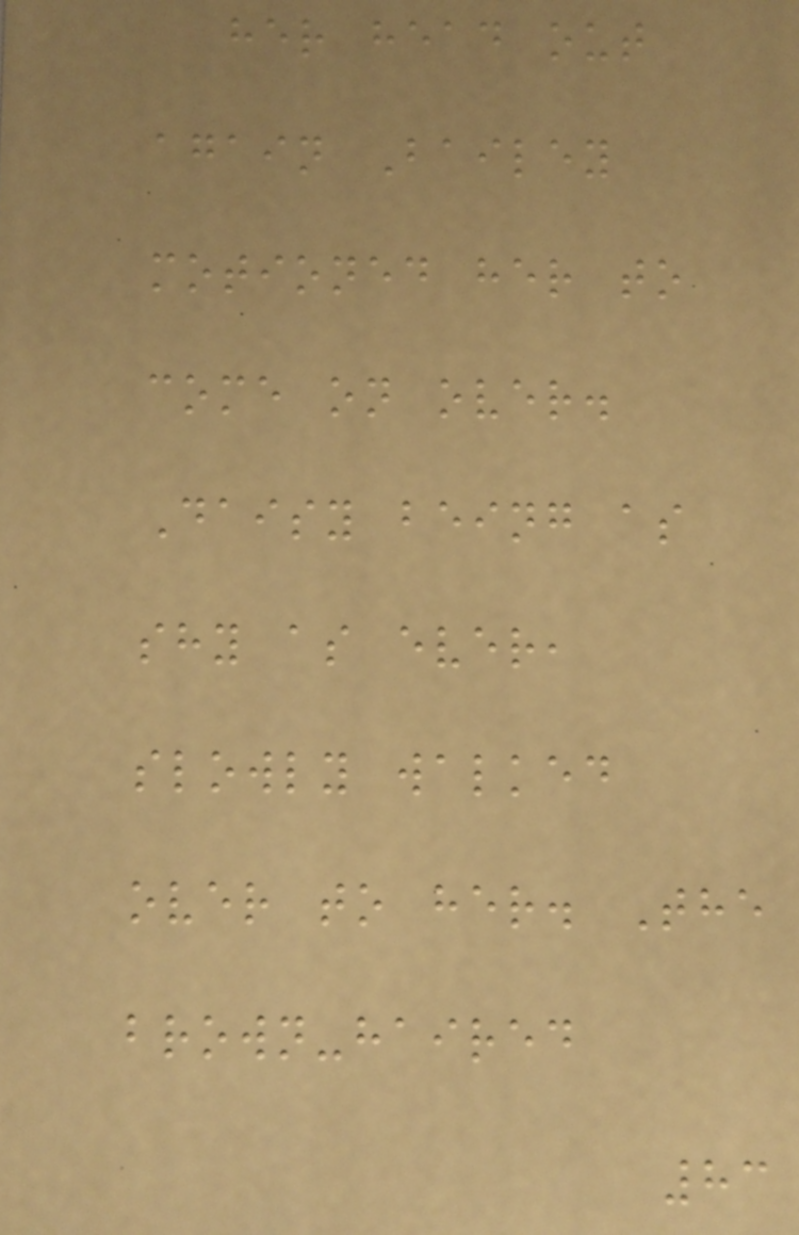her head out
again Bailey
motioned her to
come on over.
Daisy being as
shy as ever,
slowly walked
over to her. The
brown-haired
83
